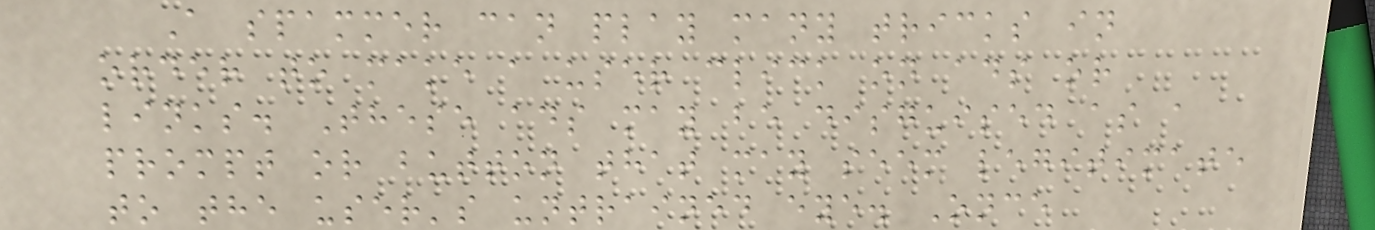A spammer can play many tricks in
order to make a user click on ads or
links. These ads may be disguised as a
prompt or button that may seem legitimate
to the user's untrained eye. Once
